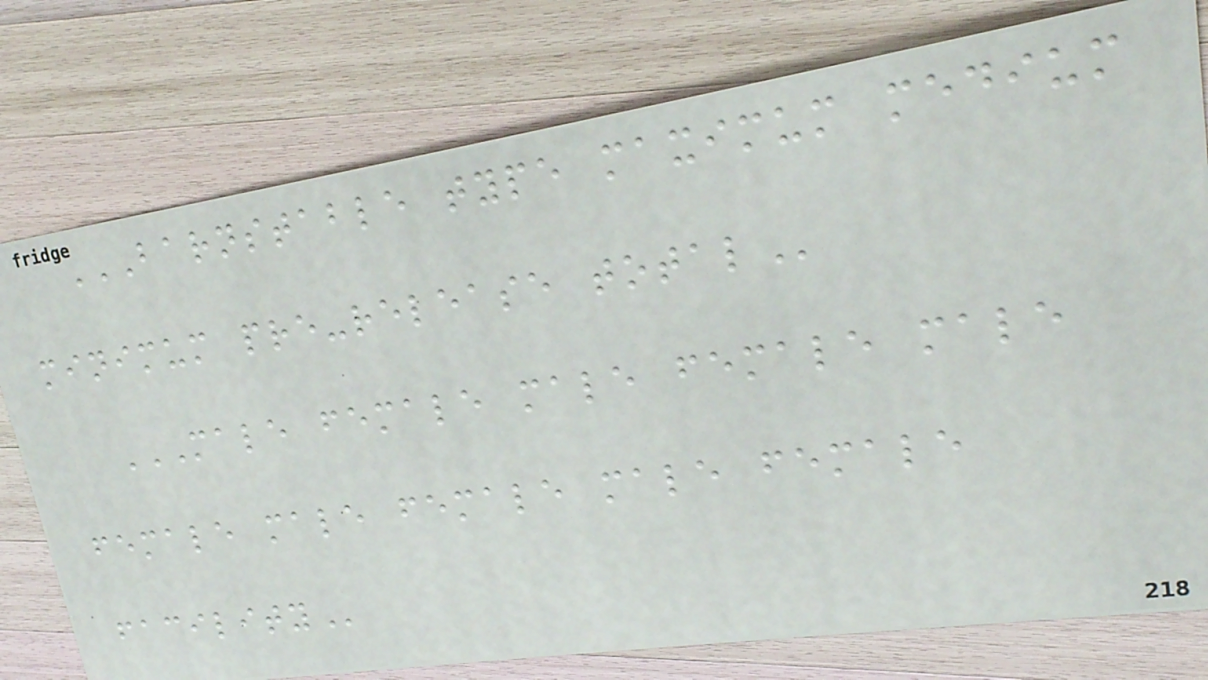BARNSTABLE TYPE MAXIMUM MEDIUM
MINIMUM PRE-RELEASE TOTAL
MALE FEMALE MALE FEMALE MALE
FEMALE MALE FEMALE MALE FEMALE
FACILITY
